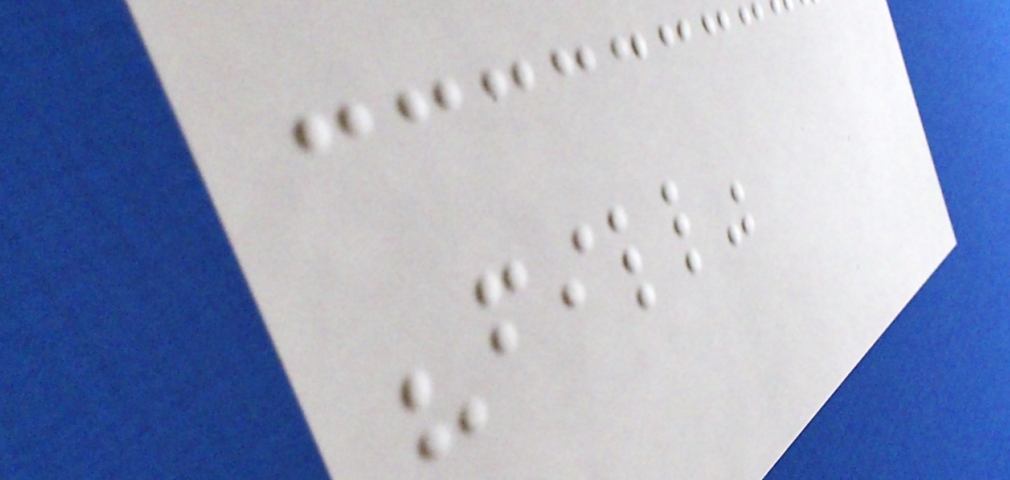"fill"
